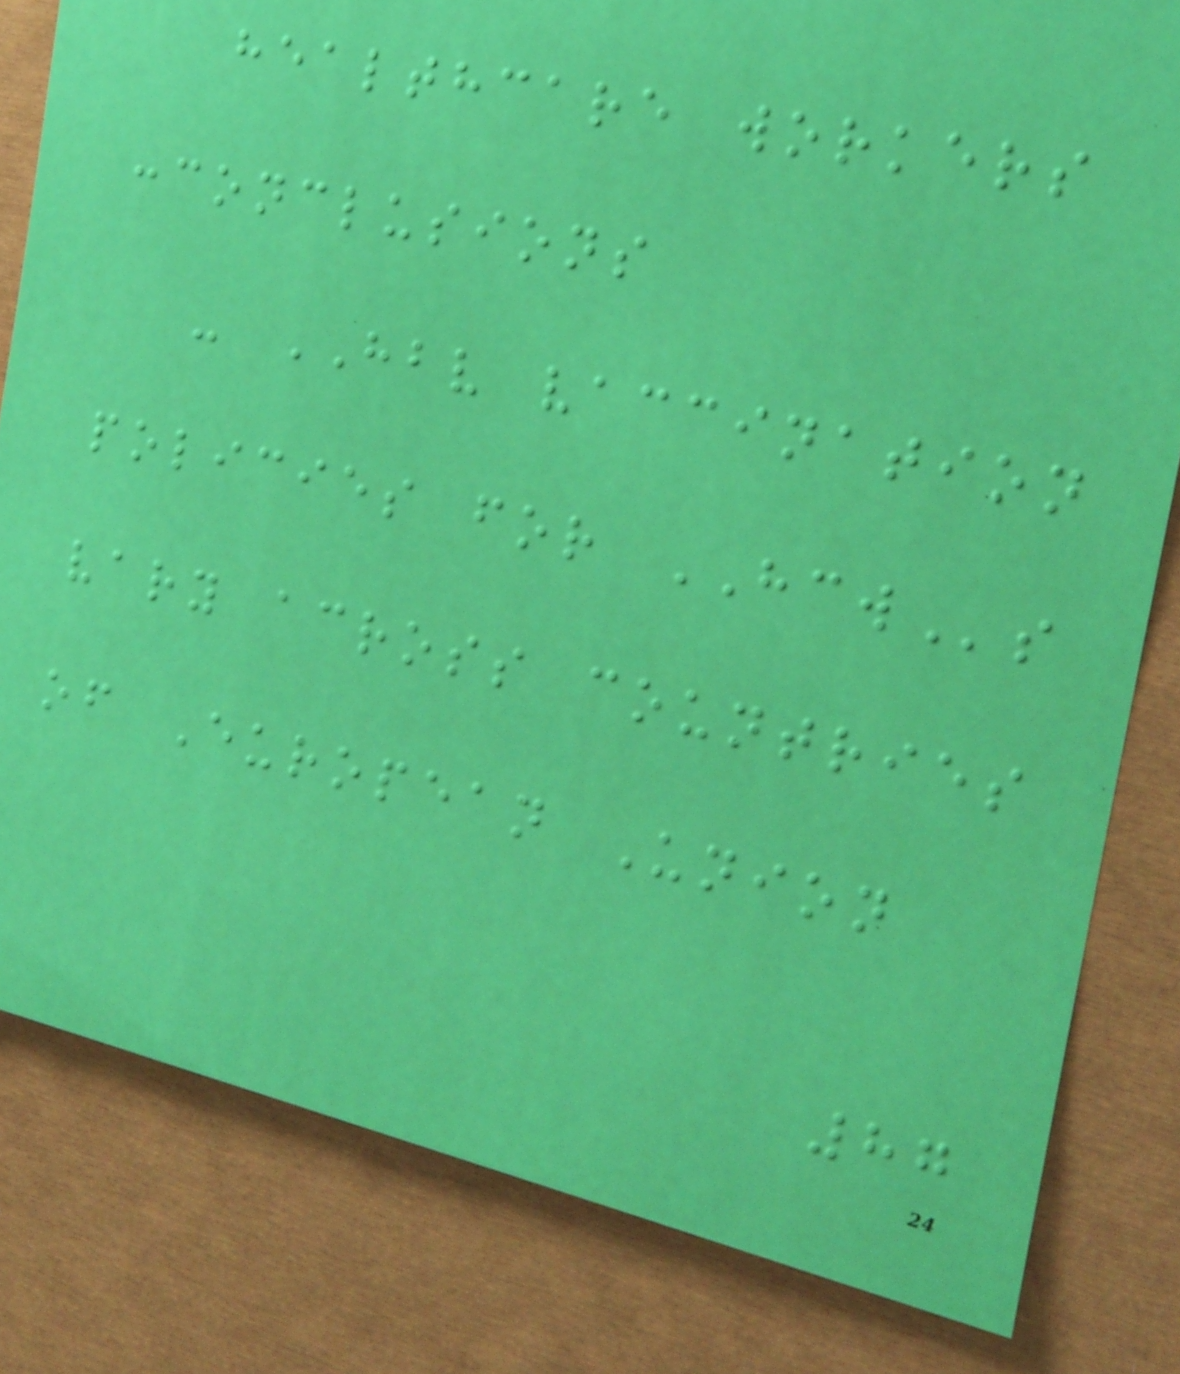healthcare workers
:conclusions
- HBV vaccination
policies for HCWs
vary across countries
of European Union
87
